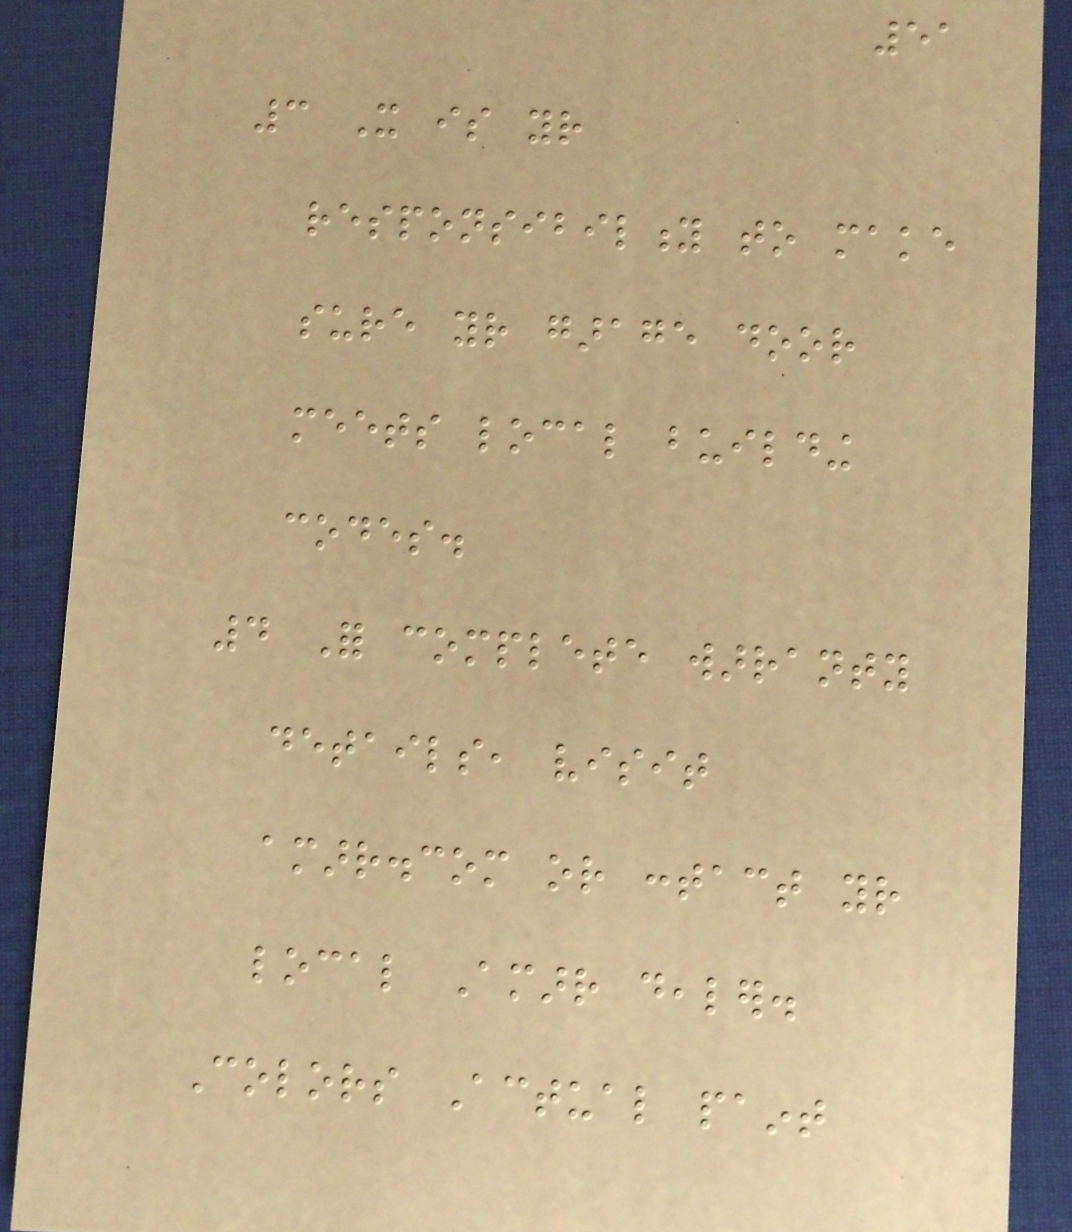51
3 It is your
responsibility to make
sure your garage door
meets local building
codes.
4 For complete warranty
details, visit
amarr.com or contact your
local Amarr dealer.
Colors Actual paint
